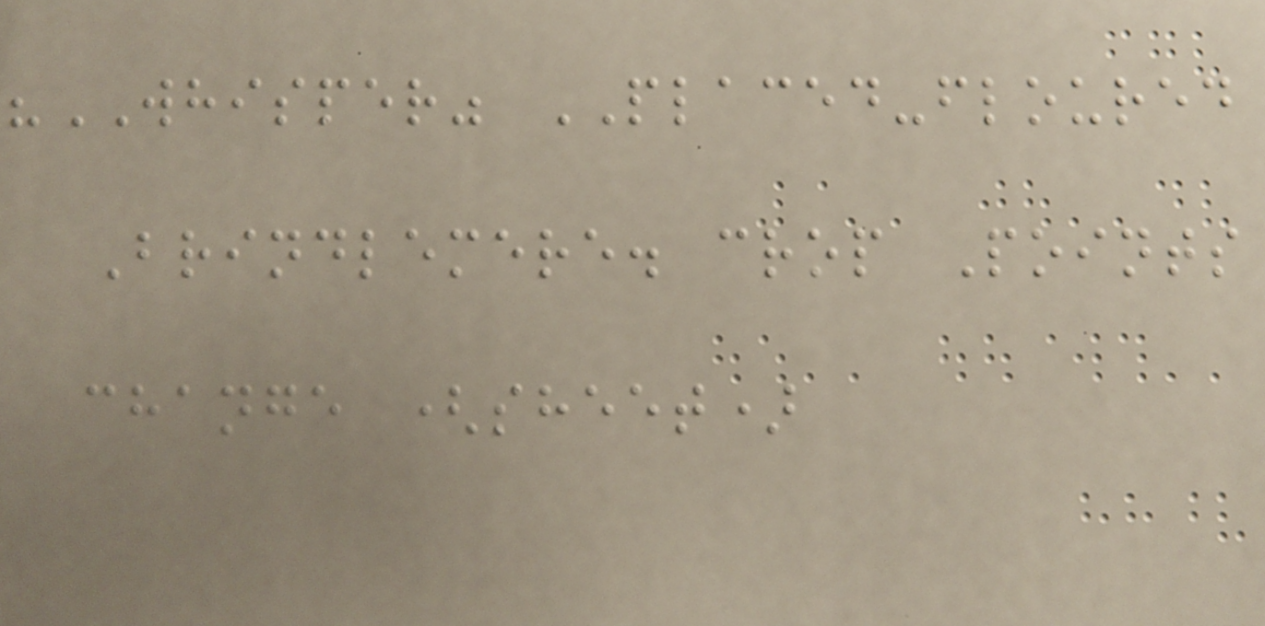"WHISPER" PLACED-floured
Brindlemere. crop Points
change (sheet)
